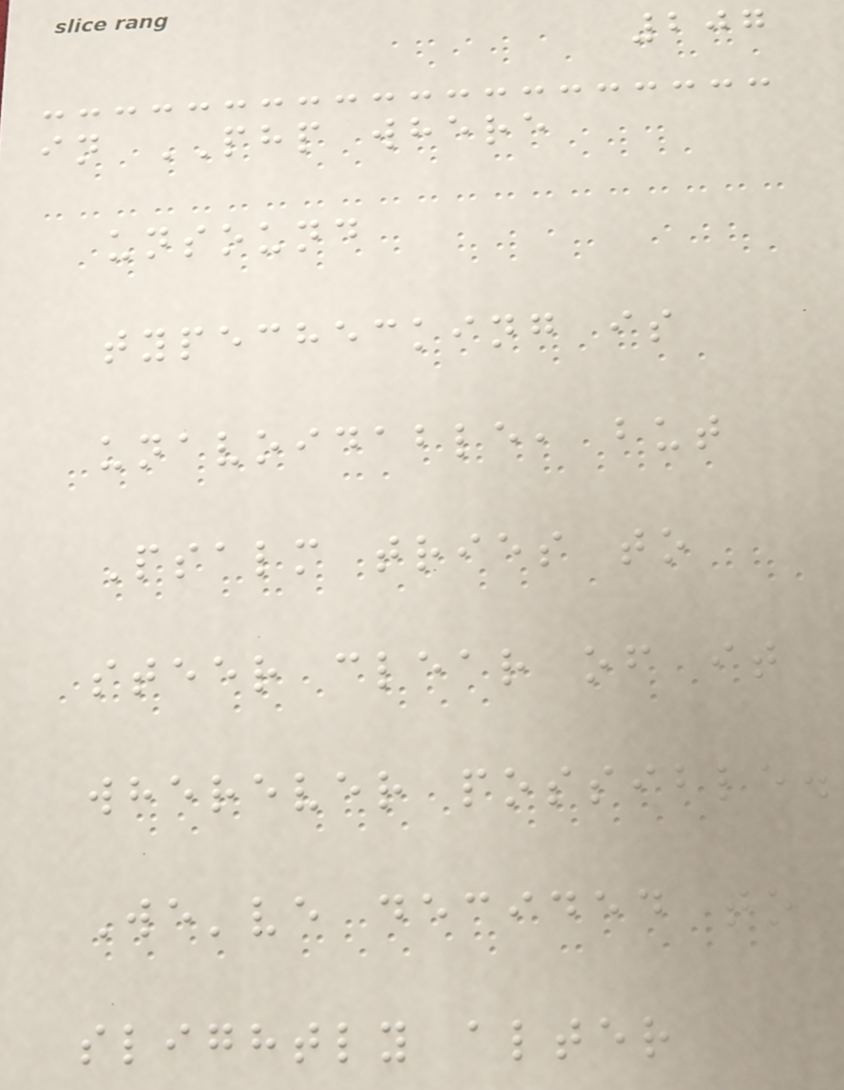207
in PHP where
unsound
typechecking is
unavoidable, but
Psalm tries to
steer clear of it
wherever possible.
We've decided to
slightly alter
